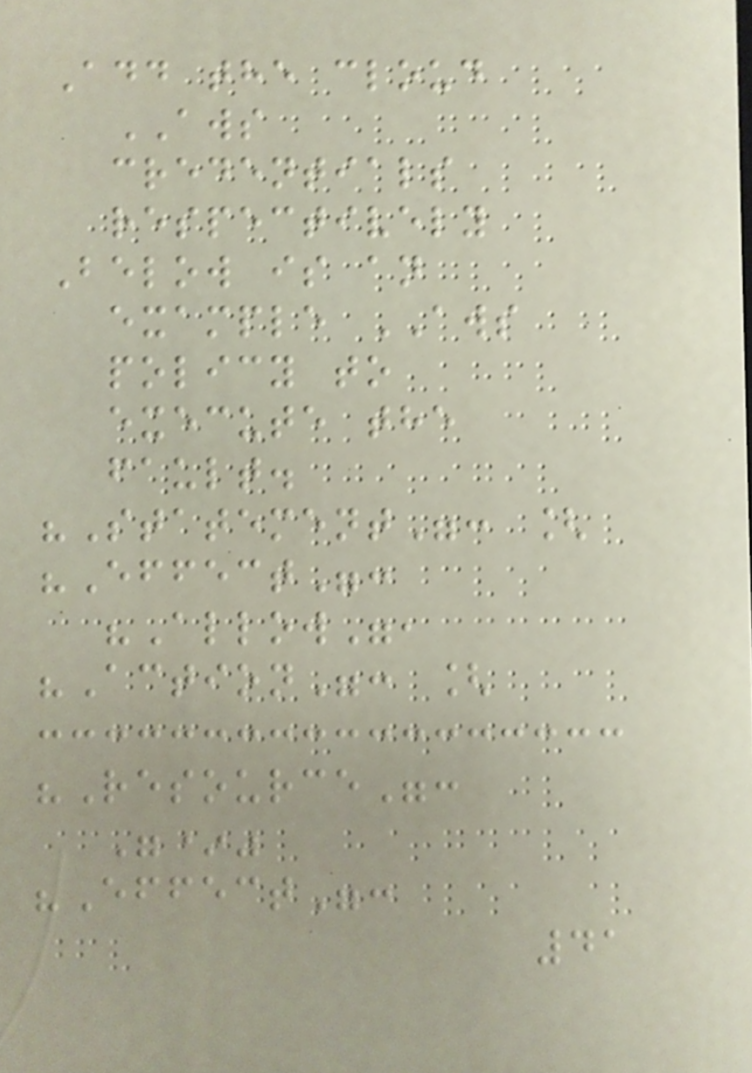Add the cloud
AWS
credentials
respectively
Below is an
example AWS
policy to
execute the
fault.
"Statement": [
"Effect":
"Allow",
"Action": [
"Resource":
"*"
"Effect":
41
